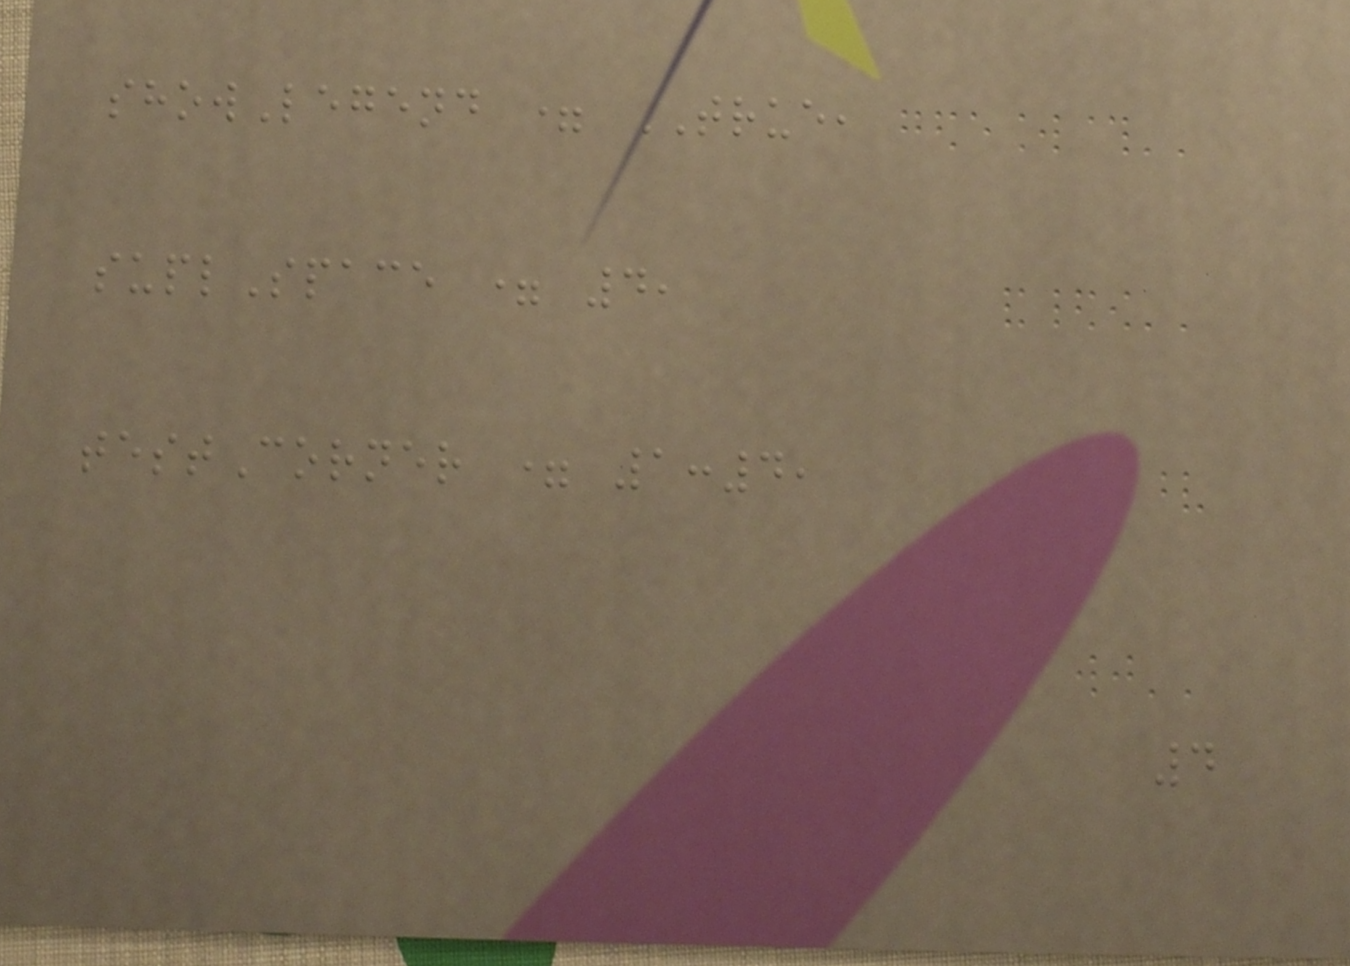showLegend = TRUE,
suplSpace = 4,
testCorner = 1:4,
4
